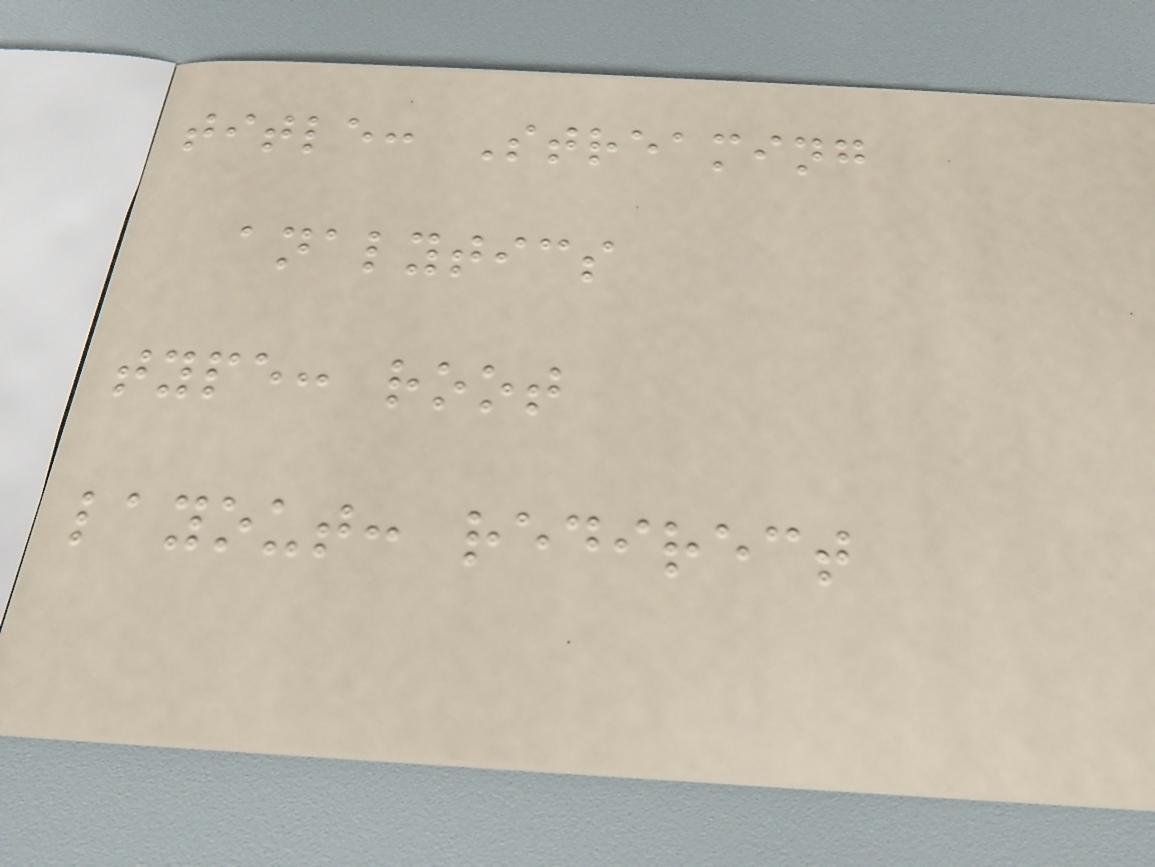title: Streaming
analytics
type: root
layout: redirect
